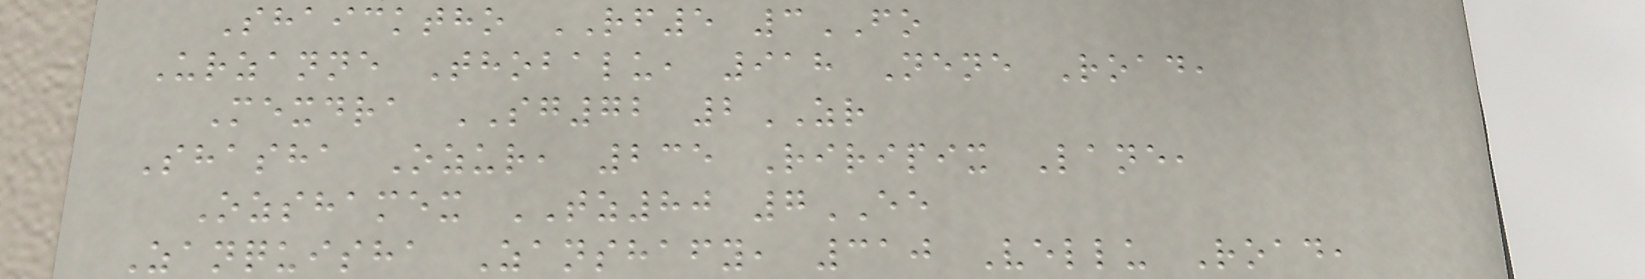Shaicktho RF5 3FO
Urzanne Thobalu, 918 Nene Road,
Mexdra SG72 2ZR
Shasha Ozur, 235 Riripix Lane,
Ozshamex TZ80 7EE
Zanquisha Zanshafy, 310 Vellu Road,
